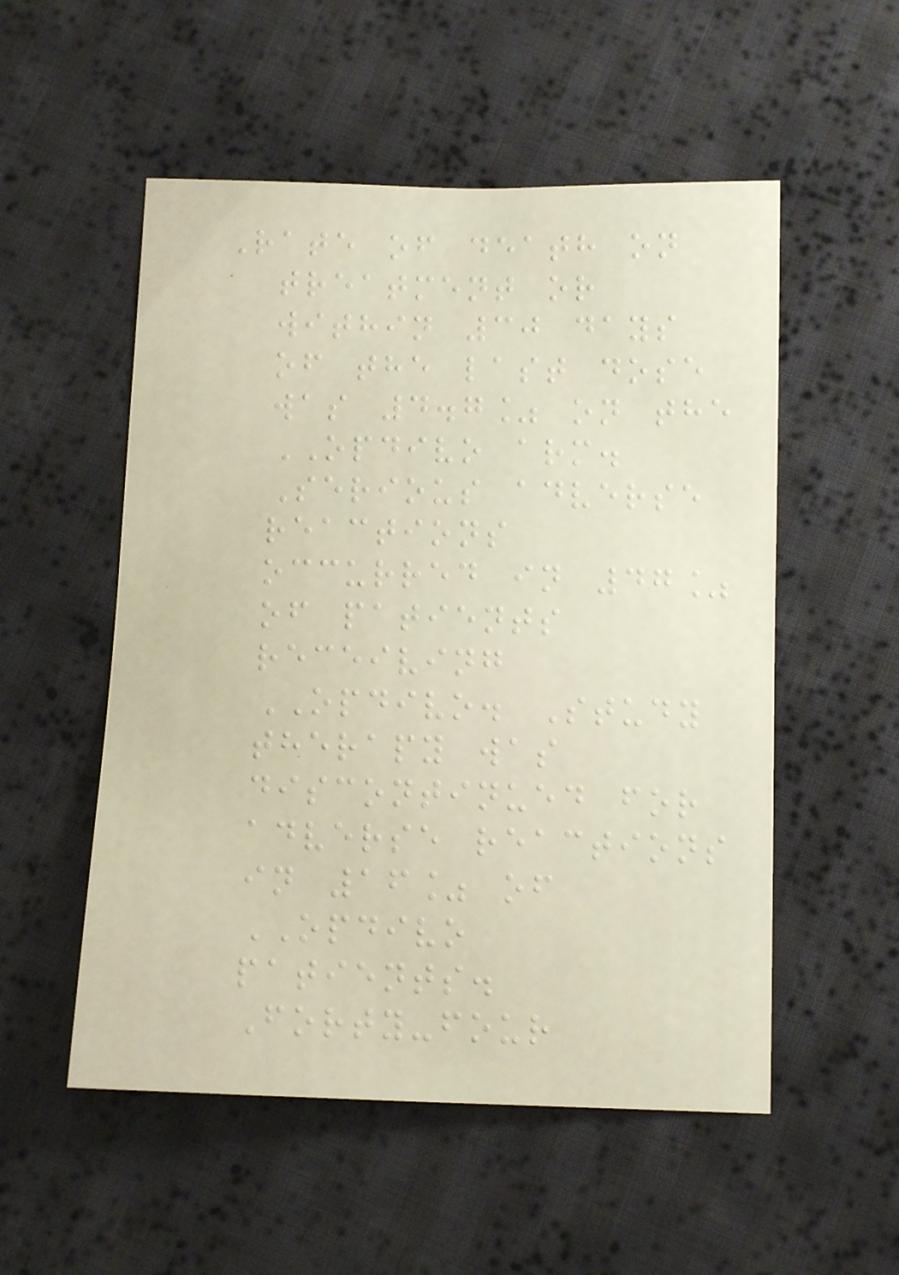Rate of death on
treatment or
within 30 days
of the last dose
was 4.7% on the
OPDIVO arm.
Serious adverse
reactions
occurred in 47%
of patients
receiving
OPDIVO. Study
therapy was
discontinued for
adverse reactions
in 16% of
OPDIVO
patients.
Forty-four
